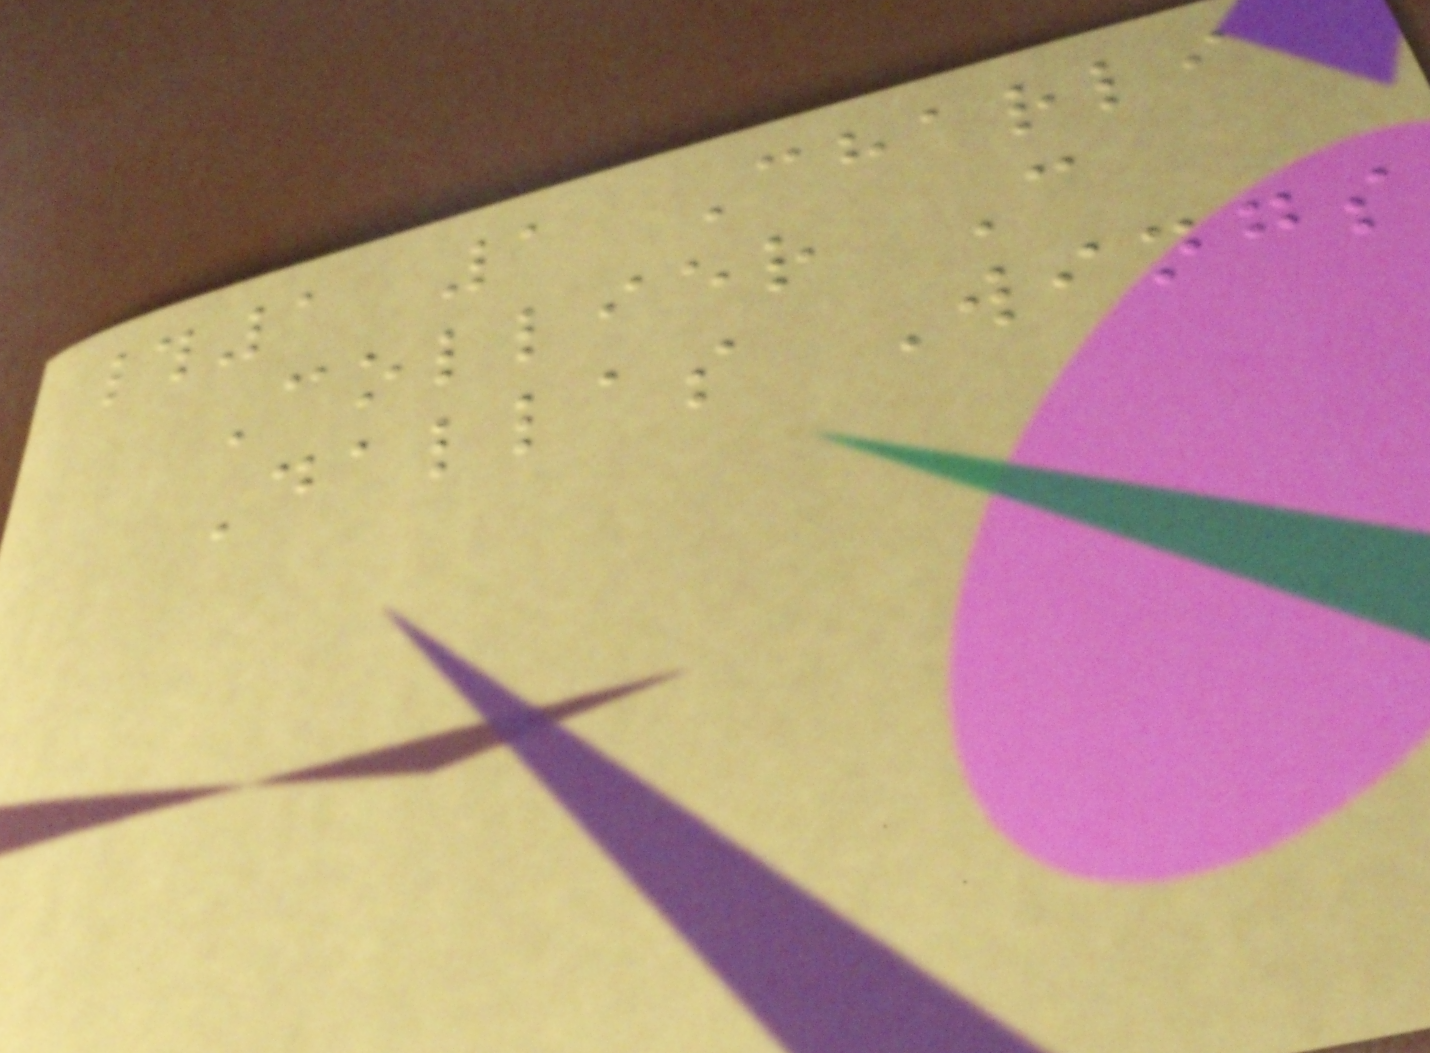#1 1 Charli
Collier C
Dallas Wings
